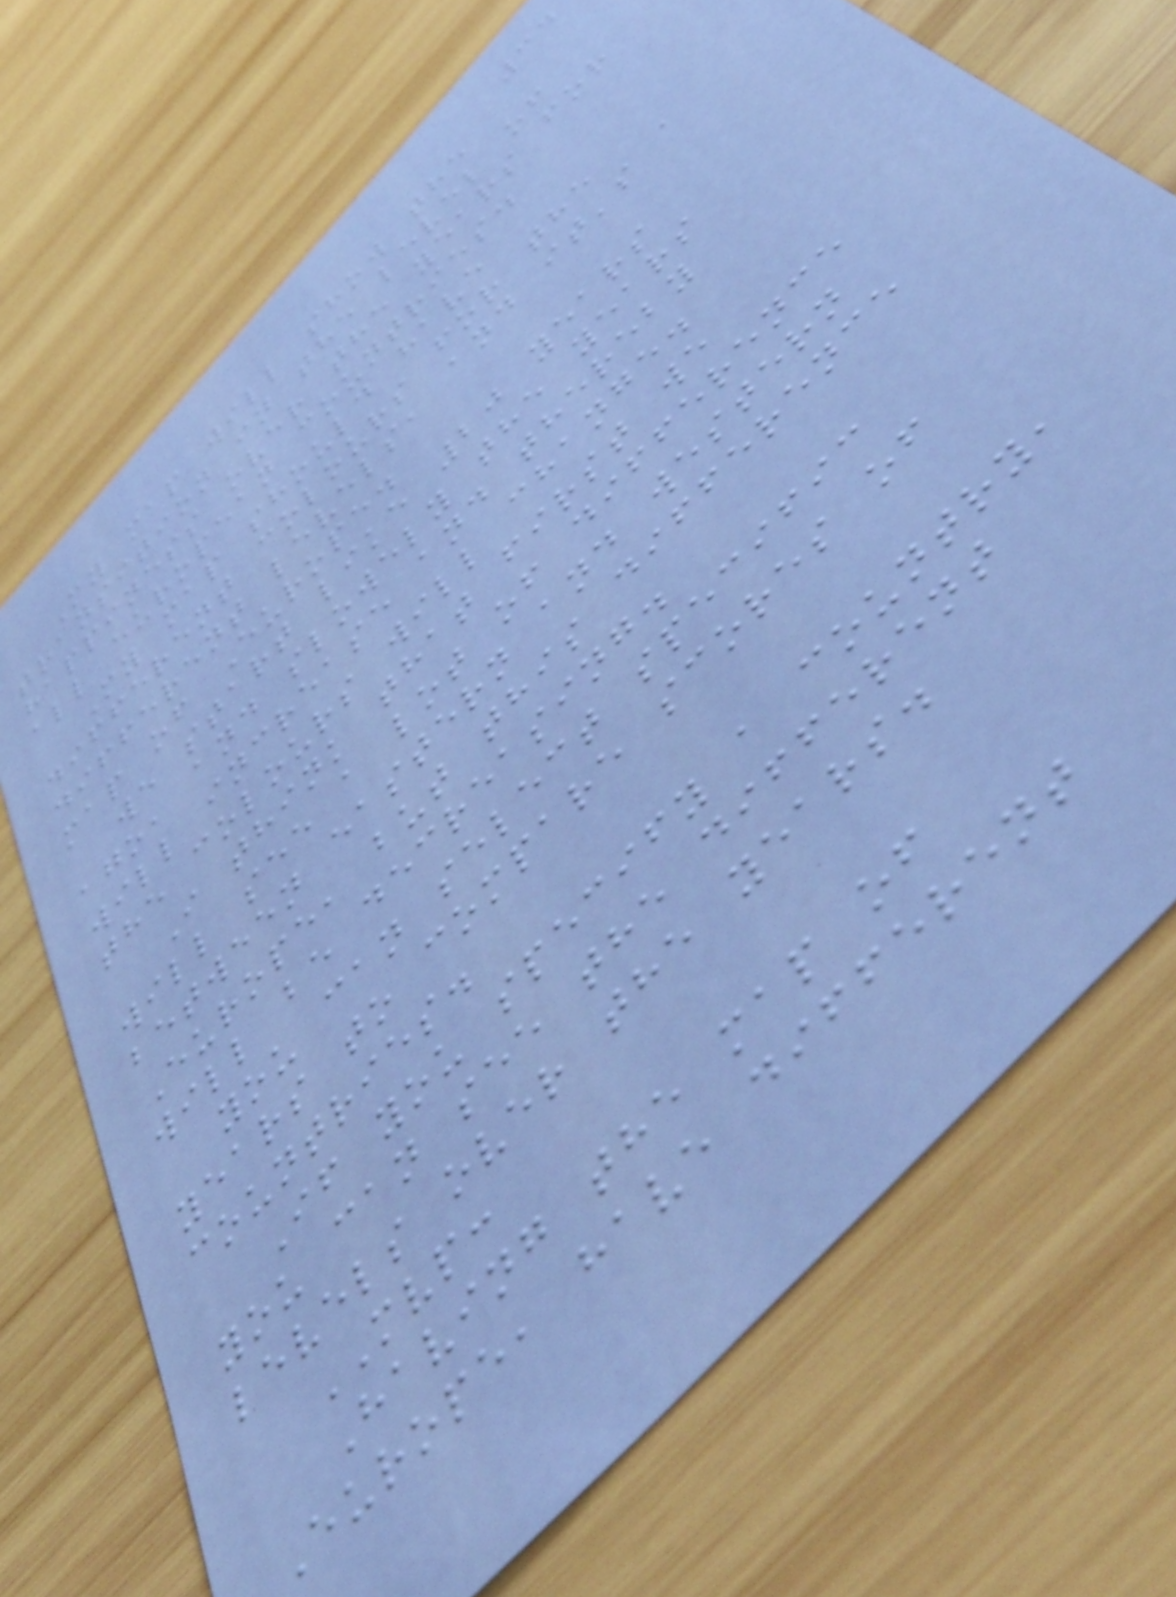34
My map will show the
transition in the level of
happiness over the years for
all european countries.
My map should have
different colours for the
different levels, and it's a
map of Europe.
we start like 20 years
ago, and slowely the years
will increase and thereby
the colours will change.
I think that first we
will see a lot of difference
between eastern and western
Europe, but this difference
will be decreasing.
you can select specific
years to compare scores of
countries.
If you specify a country,
you can see the different
levels over the years.
MVP:
Having the map of
Europe, have different
